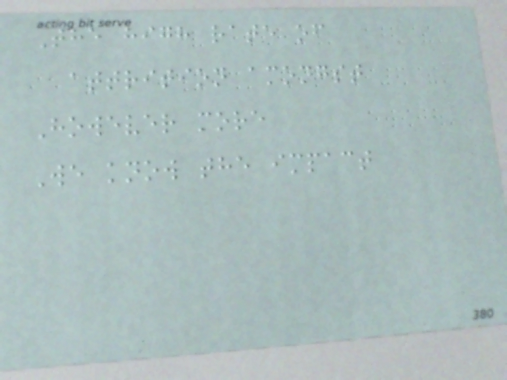The high rate of
attrition amongst
However more
We know the impact
